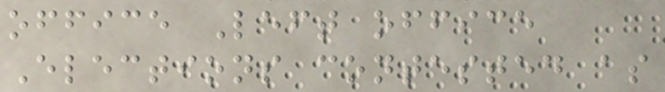office Left office
Elections contested as
